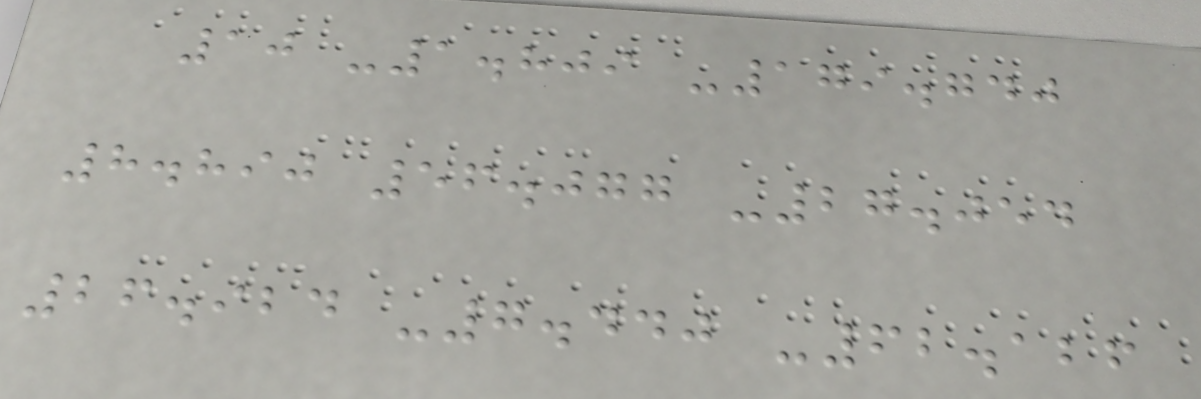10 -1.809 -179.740
8.890 56.077 -27.054
26.924 -7.440 -62.126
